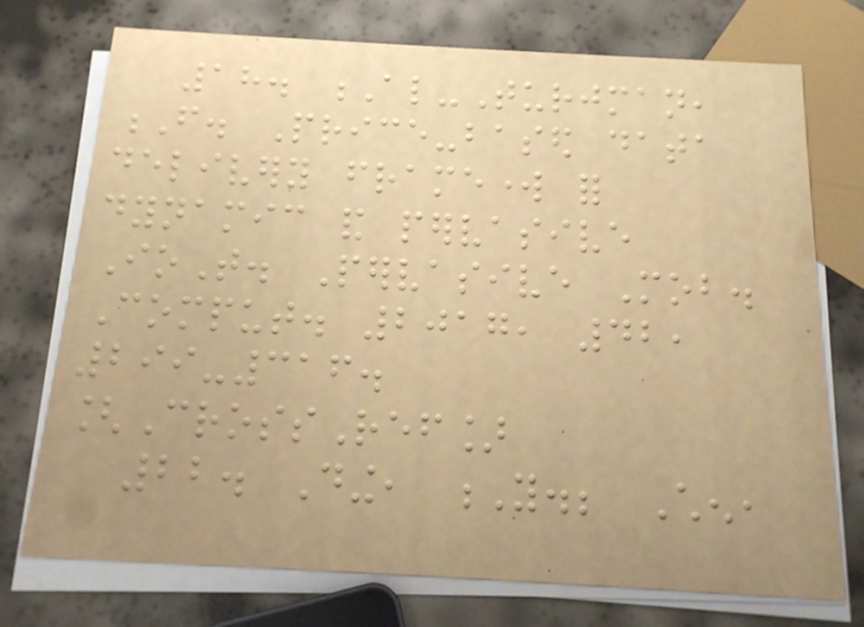18. Al-Turjman,
F. Price-based data
delivery framework for
dynamic and pervasive
IoT. Pervasive Mob.
Comput. 2017, 42,
299-316.
[CrossRef]
22. Ding, Y.; Chen,
